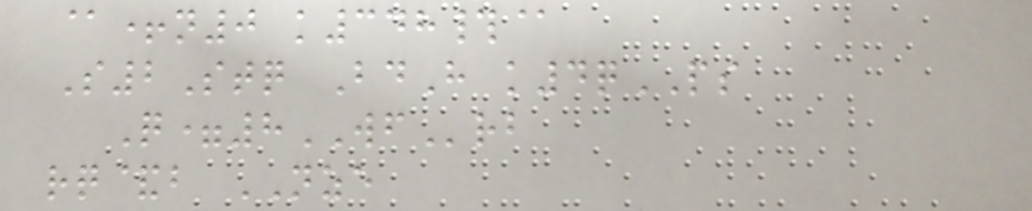@+n0 k348#@
S2Stq BdH k4qPS
Q=8WFrb
rq&b NZE
